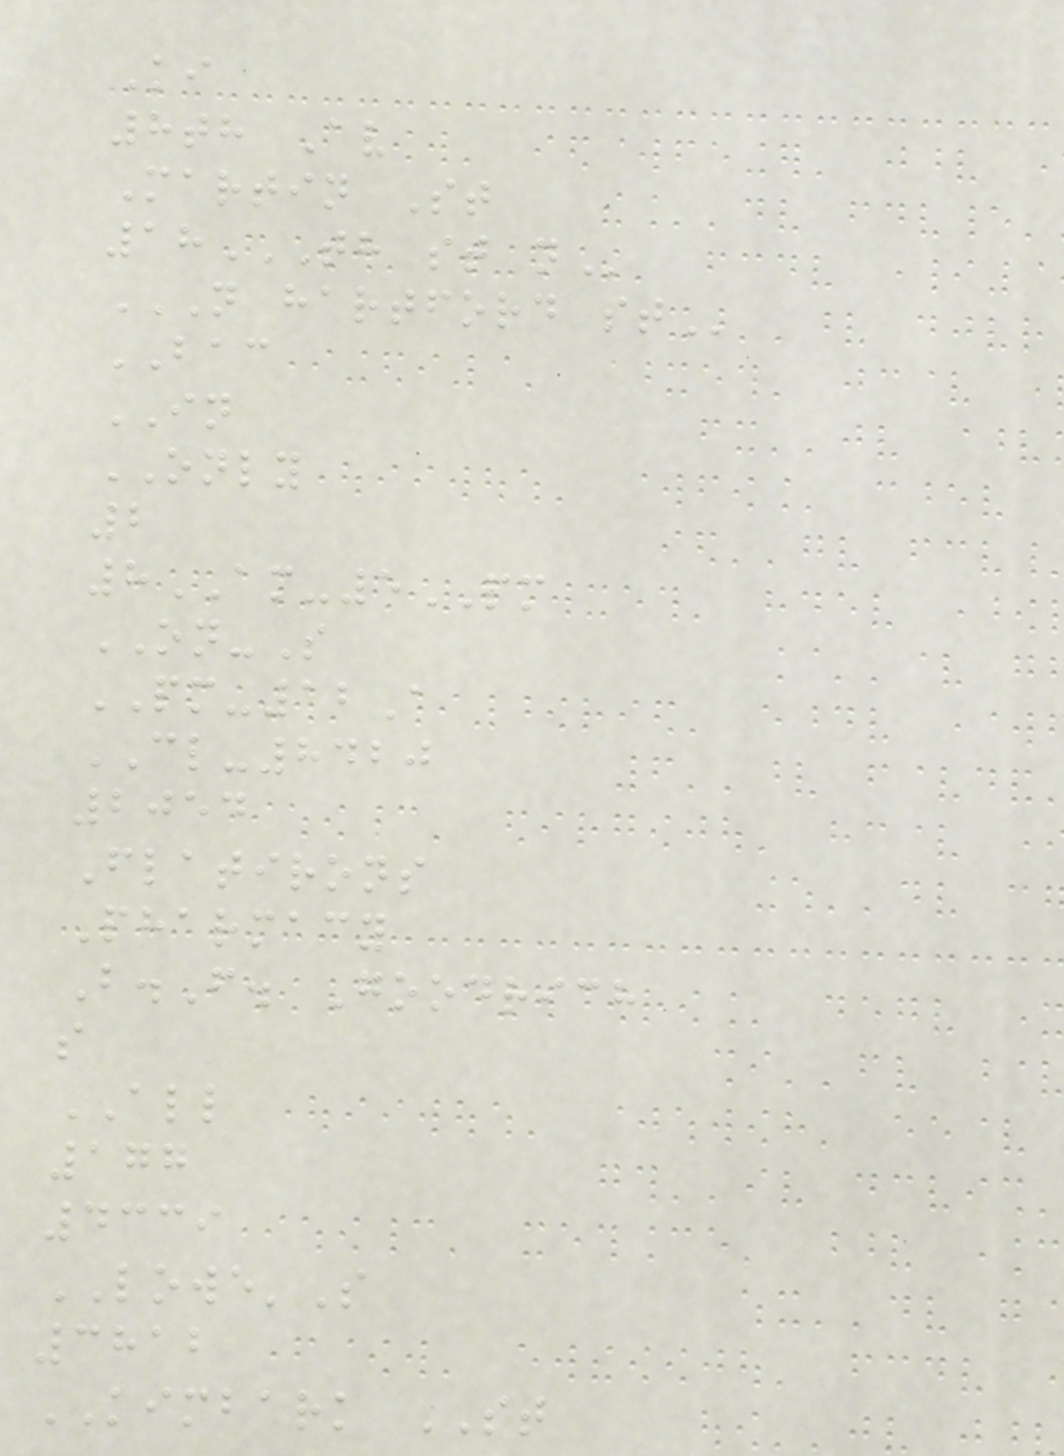Ki
8th Av
Martin St
18TH ST N
N HARTFORD ST
BAC
IN
ONLY
2
8AM-5PM
ON-S
PM-12A
CL-8420
2054
Flatirons
Pharmacy
B.F. Goodrich
s
ALL
177
4339
LOWE'S
3812
KIMBARK ST
